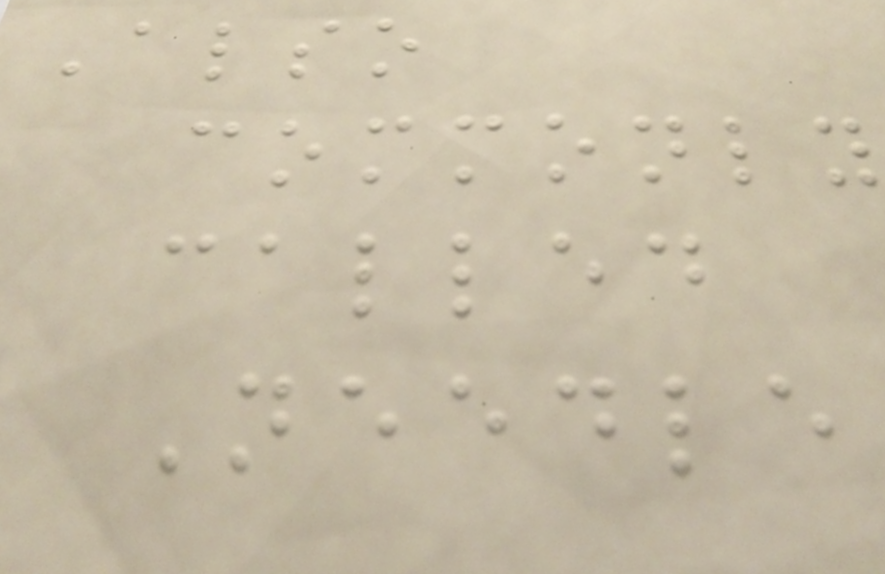Also
commonly
called
Needle
